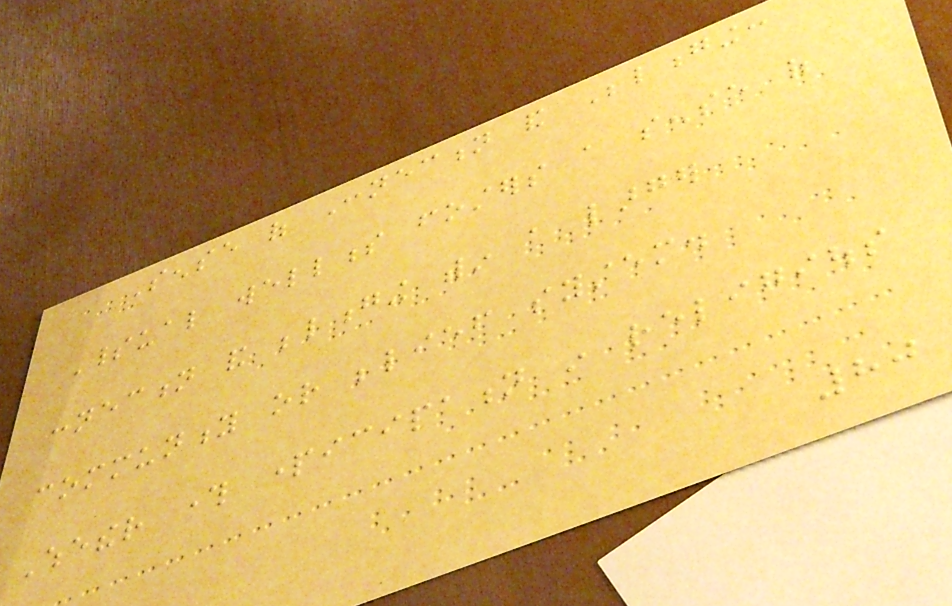Sense of Connection and Belonging:
Spiritual wellness fosters a sense of
connection and belonging within a larger
community or belief system.
Whether through participation in religious
80
